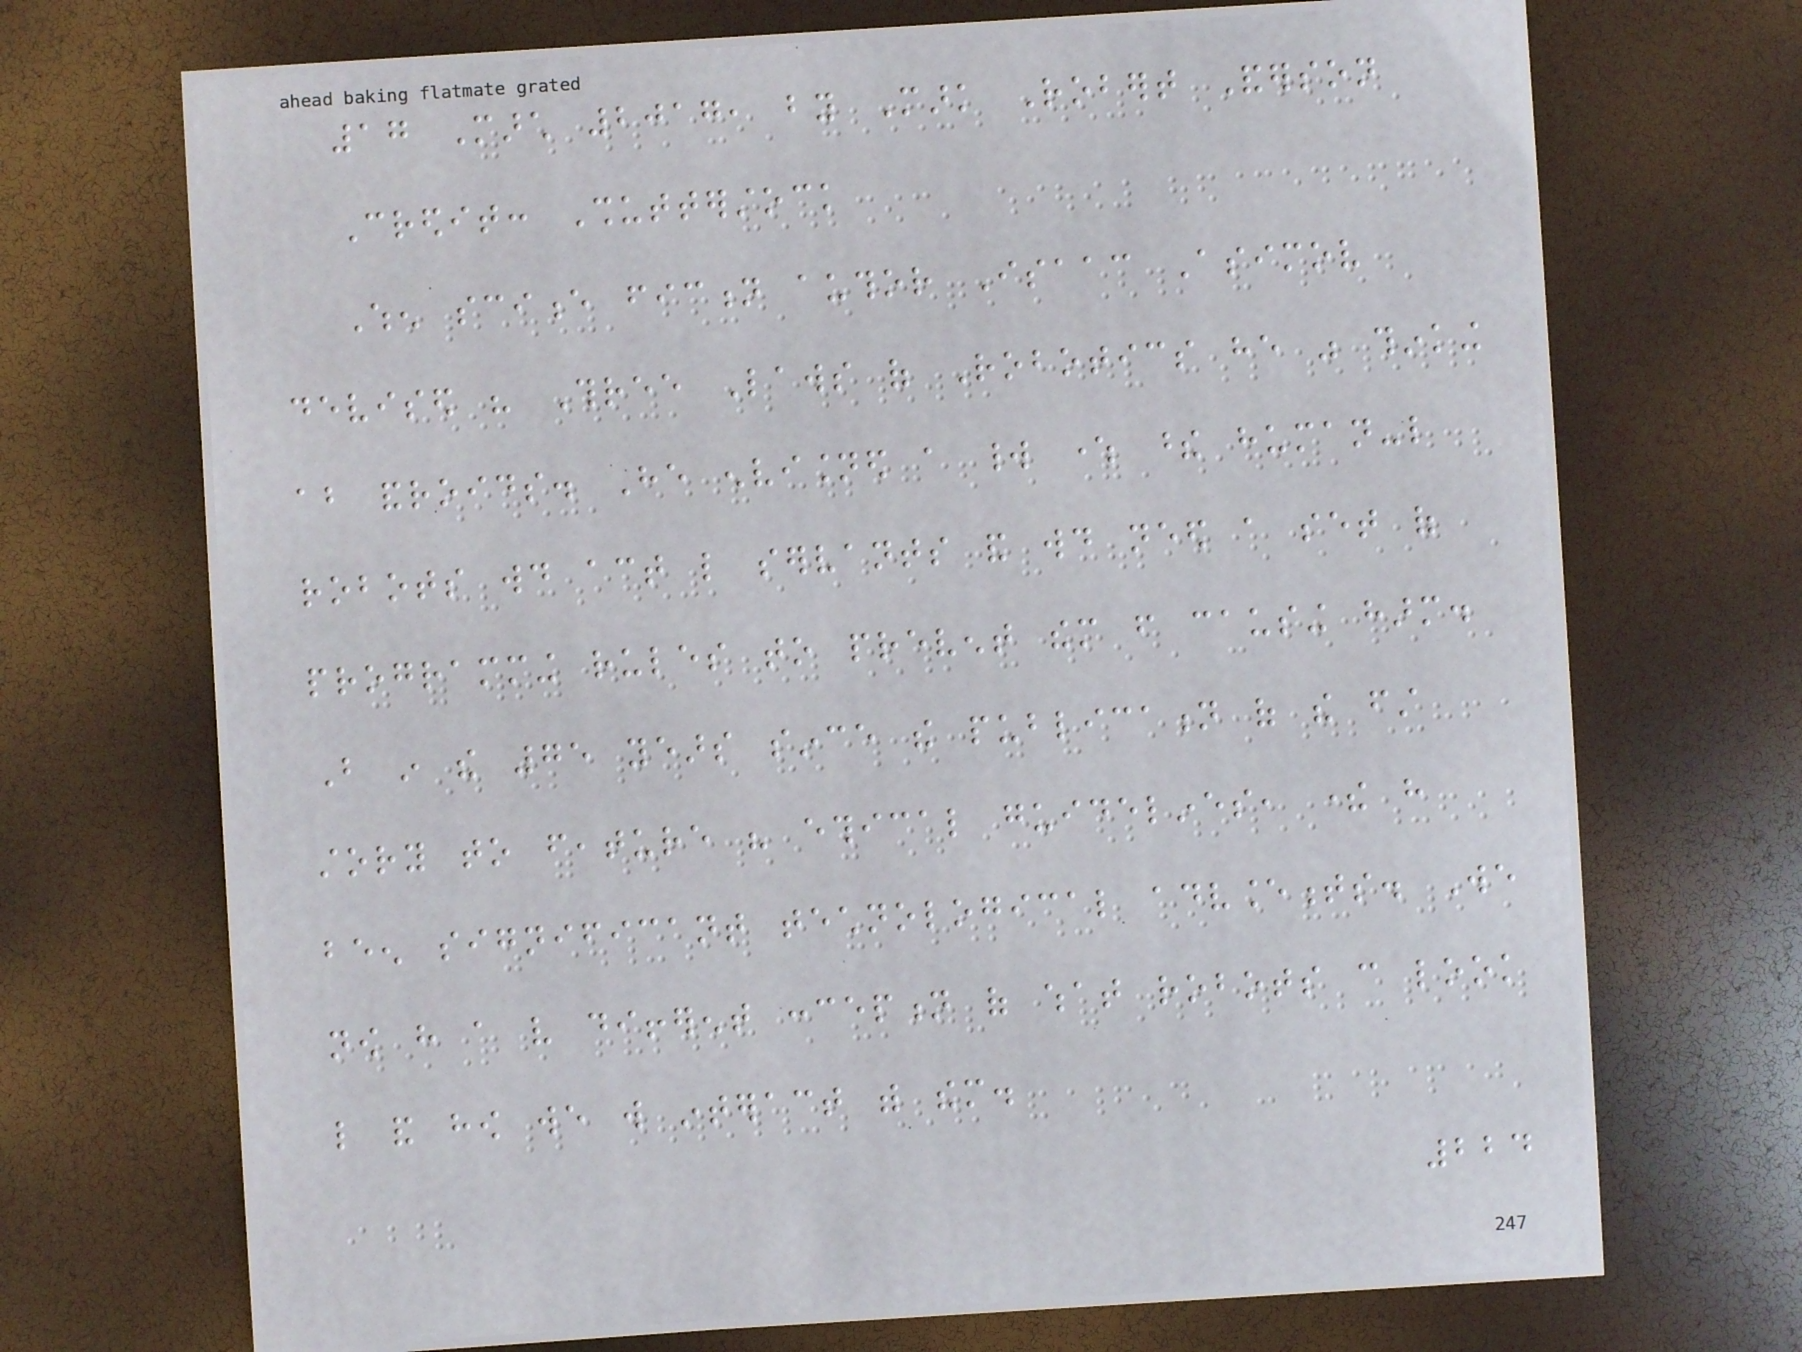17 March 2017, by Mark Robert Anderson
Credit: Shutterstock
When science fiction author Isaac Asimov
devised his Three Laws of Robotics he was thinking
about androids. He envisioned a world where these human-like
robots would act like servants and would need a set of
programming rules to prevent them from causing harm.
But in the 75 years since the publication of the first
story to feature his ethical guidelines, there have
been significant technological advancements. We
now have a very different conception of what robots can look
like and how we will interact with them.
224
